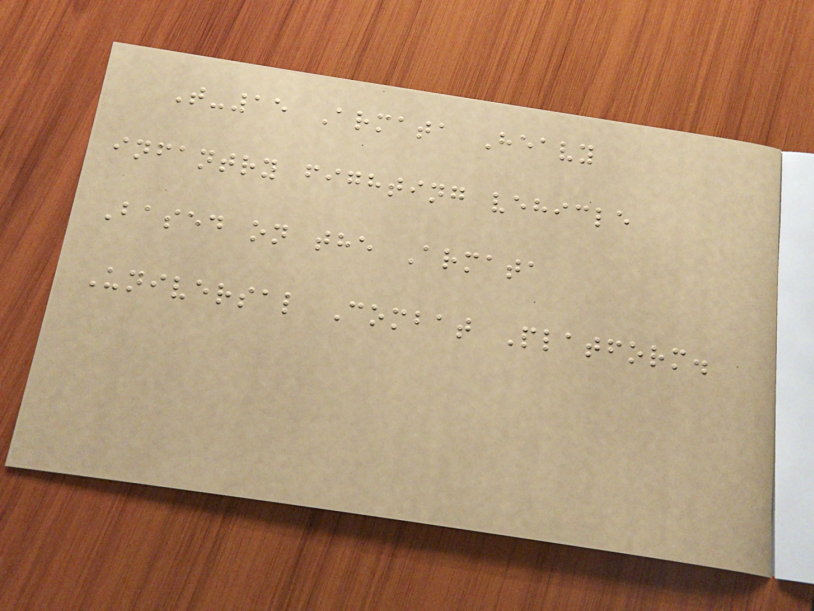T-15 Armata Heavy
infantry fighting vehicle
Based on the Armata
Universal Combat Platform.
